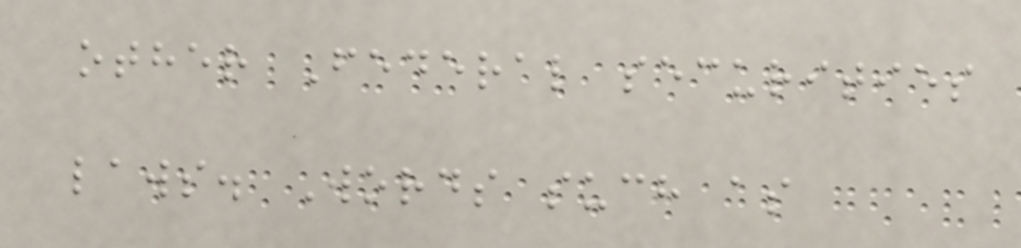other Federal securities
laws. Words such as
